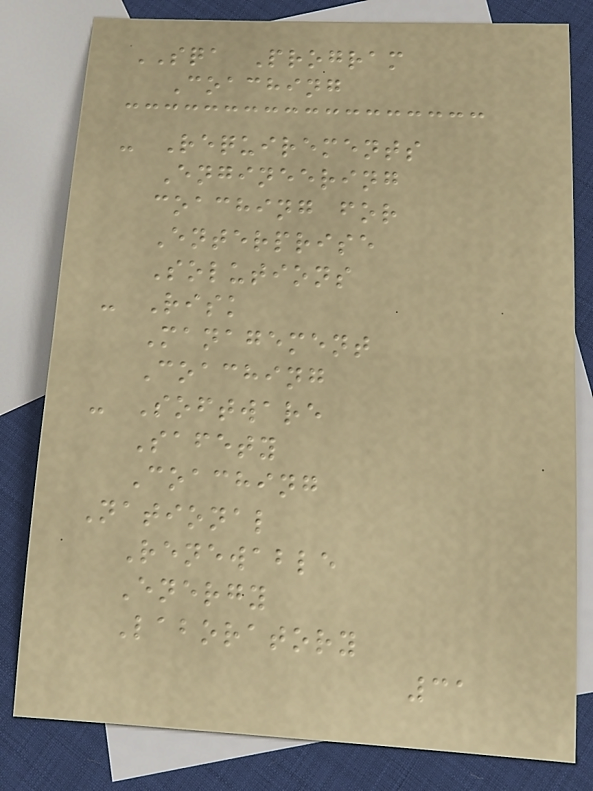SQA Program
Coaching
- Requirements
Engineering
coaching for
Enterprise
Solutions
- Risk
Management
Coaching
- Software
Safety
Coaching
National
Renewable
Energy
Laboratory
31
